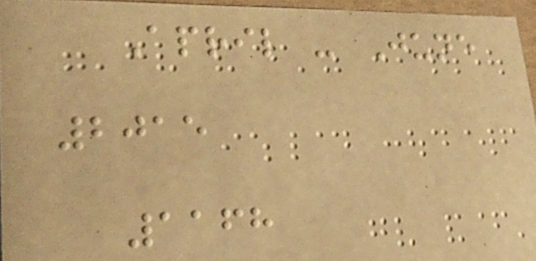April - June
2015
1168
